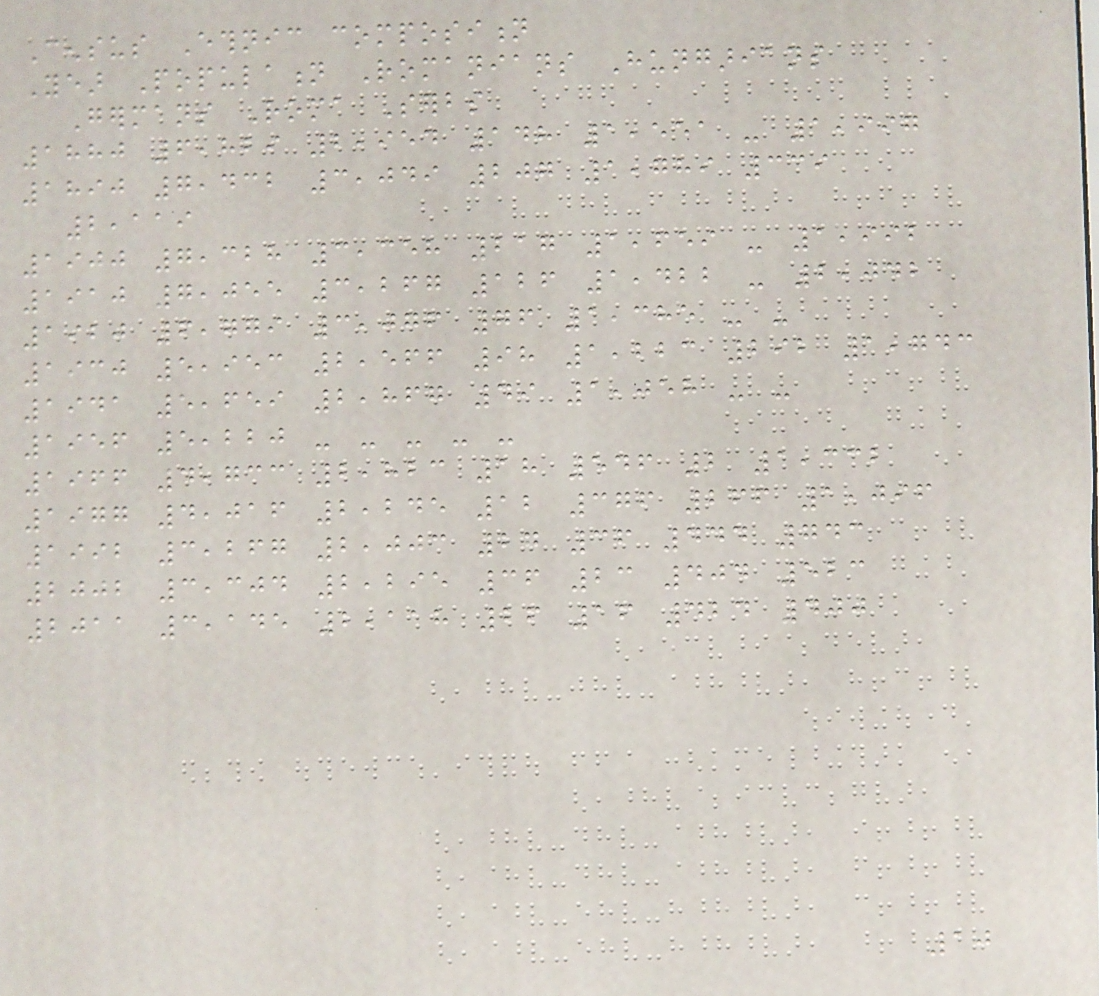Census Ethnic composition
Year Population Romanians Hungarians
Germans Roma Serbs
1880 6,829 2,954 148 1,551 - 1,997
1890 7,432 3,049 207 1,789 339
2,119
1900 7,328 3,358 217 1,659 - 1,992
1910 7,055 3,267 126 1,422 - 2,042
1920 6,779 3,076 76 1,385 - -
1930 5,953 2,566 98 1,223 292 1,743
1941 5,659 2,867 49 1,058 - -
1956 5,220 - - - - -
1966 4,733 2,823 18 546 2 1,332
1977 4,016 2,245 12 376 266 1,096
1992 3,267 2,003 27 36 444 743
2002 3,304 2,295 36 23 404 523
2011 3,145 2,118 26 16 424 400
10
